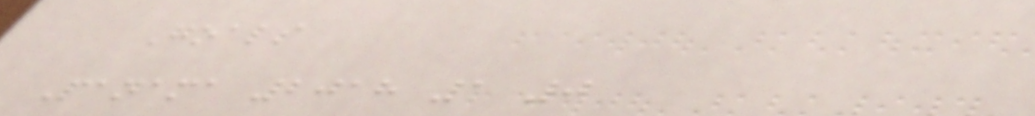Goals
Panama 2018 1 0
